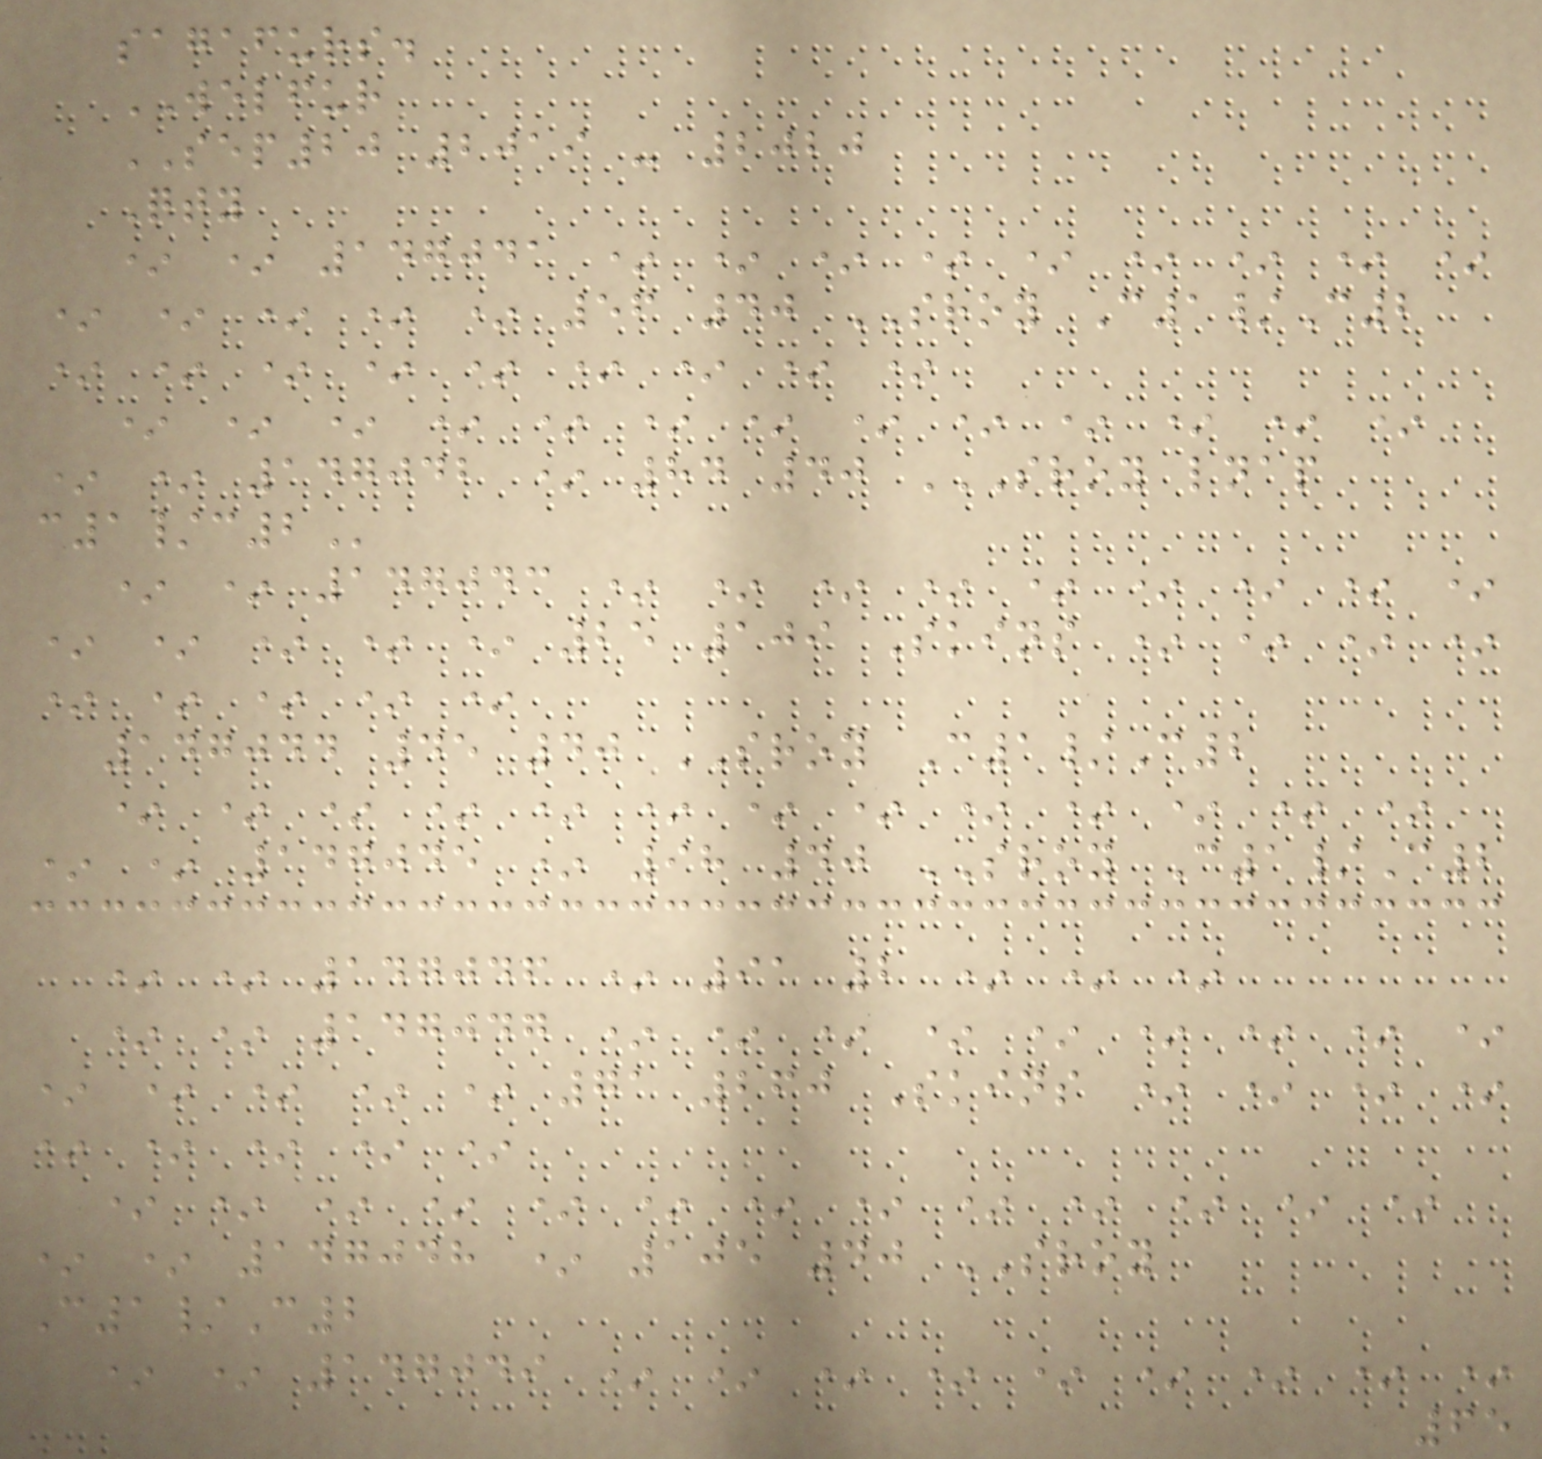sagafurs.
WELFUR
SEP20 2019 - 2020
Qty
* * 147041 * * * * * * * * *
* * * * * 56 40 SROY C1/C2
* * * * * * * * *
* * * * * * * * * * * * *
* * 147042 * 84 40 SROY LNAP
C1/C2
* * 147043 * * * * * * * * *
* * * * * 25 109 Skins * * * *
* * * * *
147044 45 40 SROY C1/C2
* * * * * * * * * * * * *
* * 147045 * 98 40 SROY C1/C2
* * 147046 * 91 2 * * *
* * 147047 * * * * * * * * *
* * * * * 71 260 Skins * * * *
* * * * *
* * * * * * * * * * * * *
* * 147048 * 105 40 SROY
C1/C2
* * 147049 * * * * * * * * *
65
